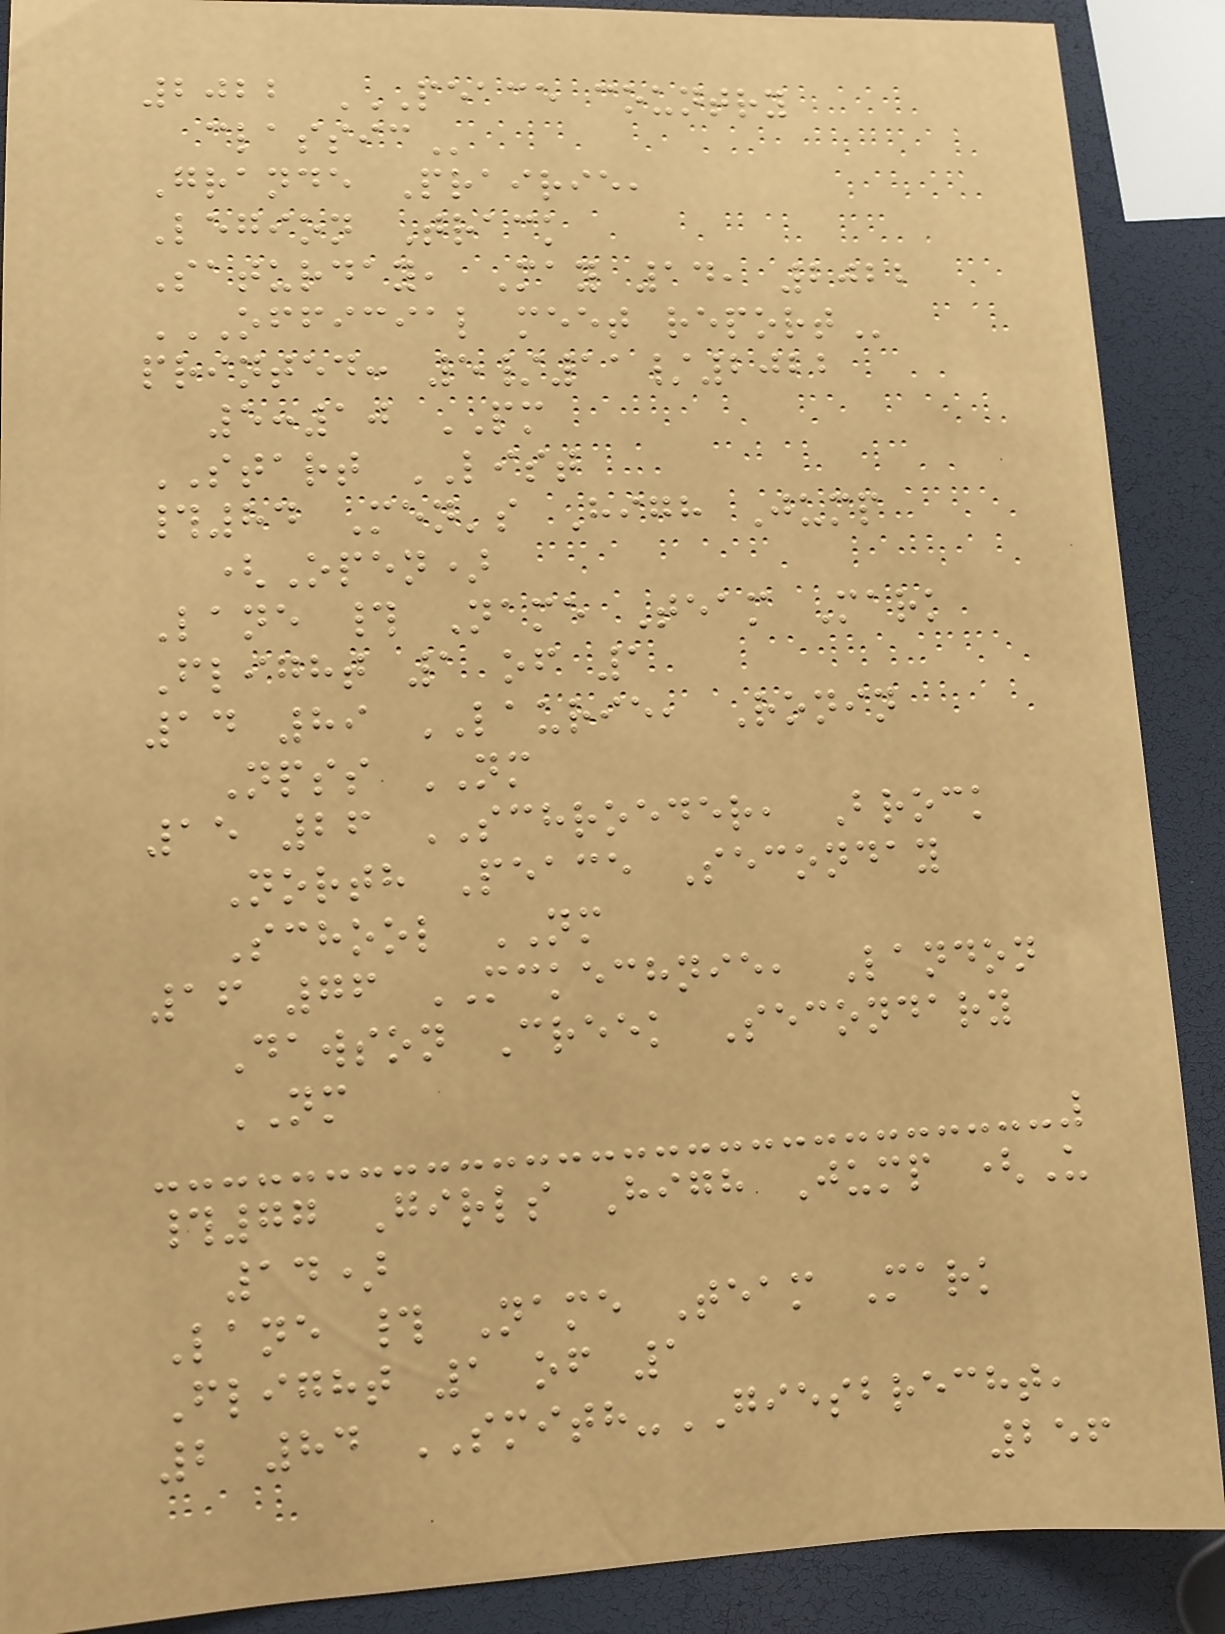2022 PEACE COUNTRY
CLASSIC
Grande Prairie,
Legion Track
Saturday, May 14, 2022
OFFICIAL MEET REPORT
printed: 5/11/2022
5:10 PM
START LIST
#84 Men's High Jump
(Open)
Lane # Name Team Mark
Flight 1 of 1
14 89 LAURIE, Ronin
Npss NM
15 26 SCHROEDER, Brock
North Peace Seconday
School NM
16 76 MCKECHNIE, Landon
Dawson Creek Secondary
NM
#77 Girls High Jump (U
14)
Lane # Name Team Mark
Flight 1 of 1
2 84 SMITH-GIESBRECHT,
256
